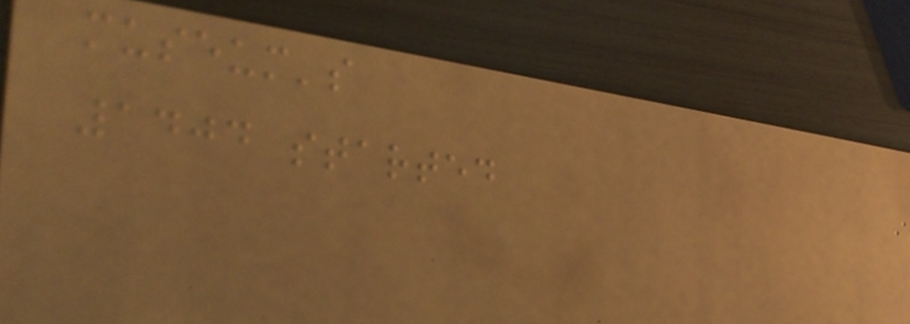museum's
1404 started
